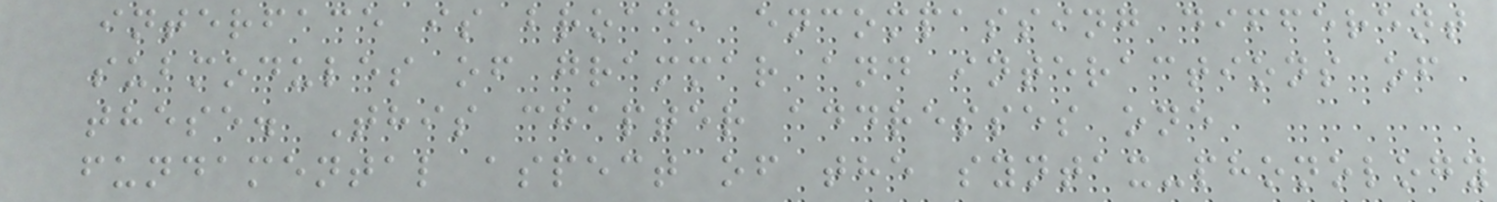interface is broad, encompassing different
submodules of grammar and interactions of
these. This chapter addresses one
fundamental aspect of the syntax-phonology
